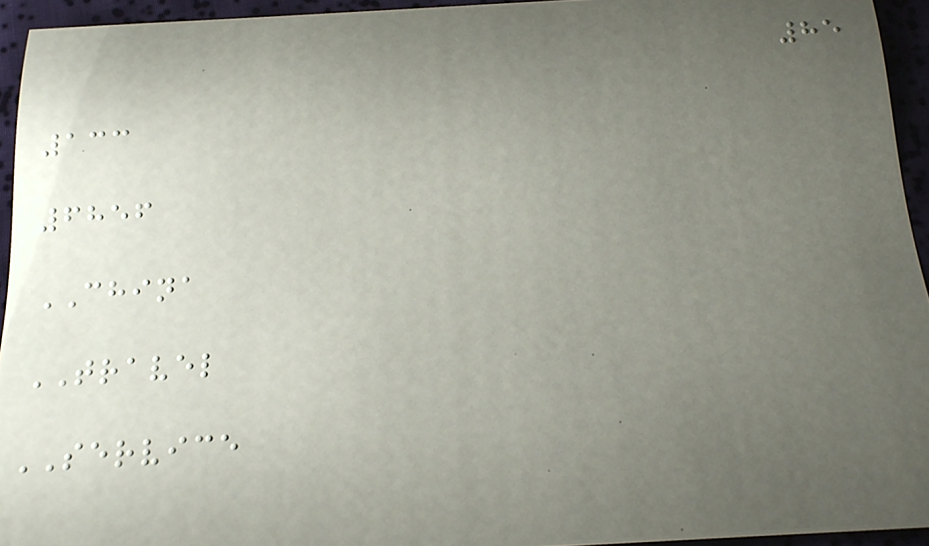85
133
6856
CHINA
TRAVEL
SERVICE
